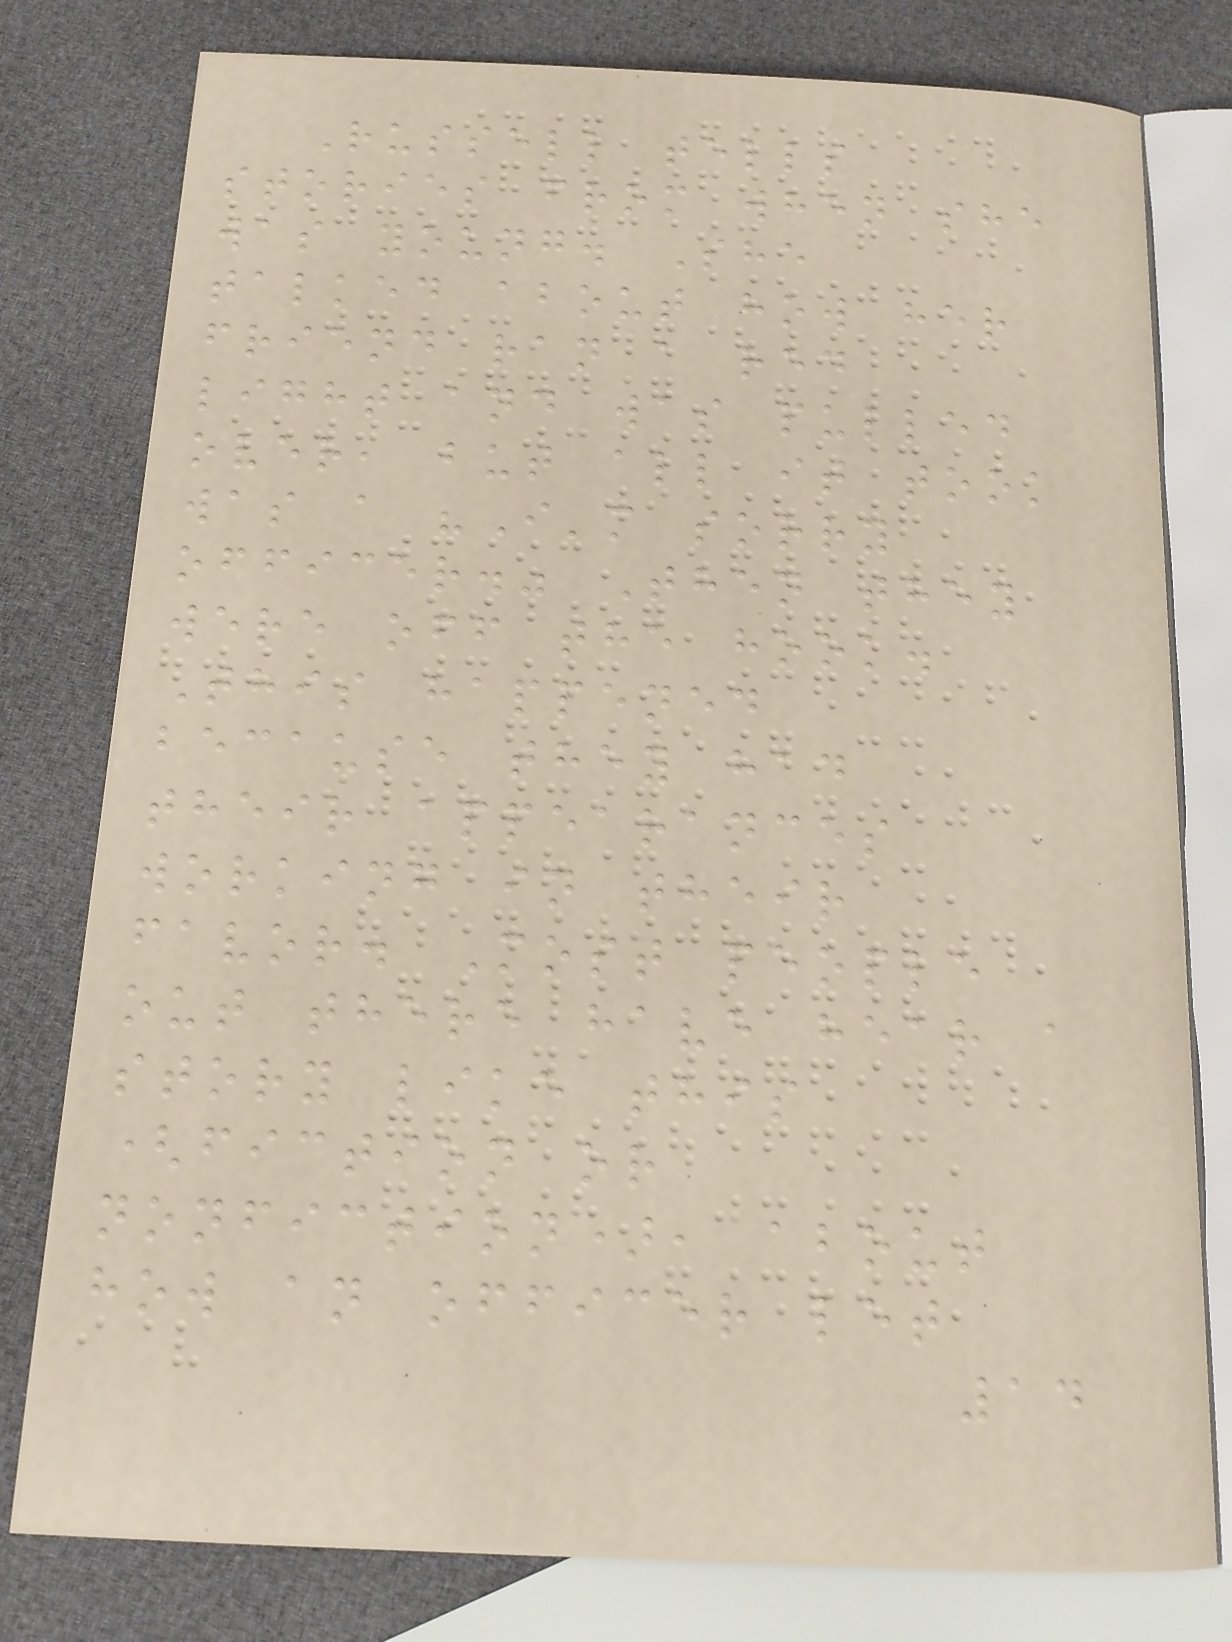Russell tells
stories from when she
was young. She
talked about how her
friend ran a red
light and was pulled
over, but all it took
was a "I'm sorry
officer." Then they
were off the hook.
This happened
because they had
their appearances
working in their
favor. Most people
out there have hear a
story like this
(fiction or
nonfiction), about
how an officer let
14
